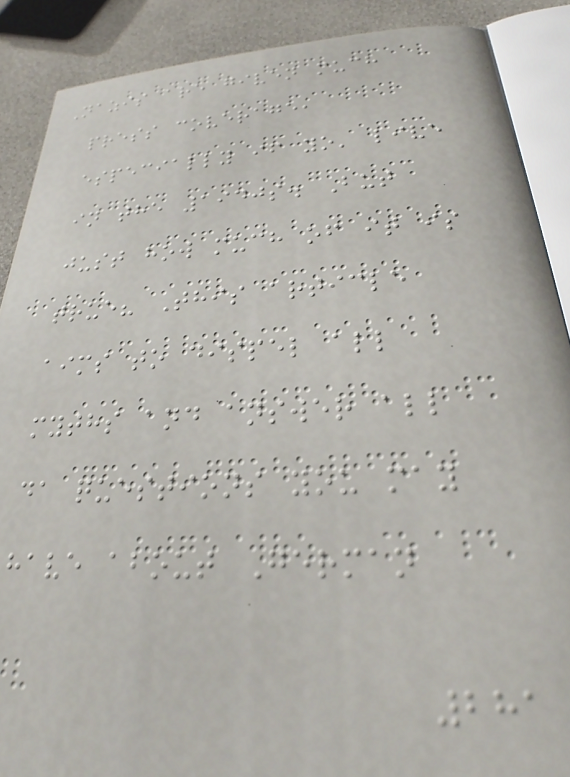Nazis are given much
press coverage,
especially if yo' live
in the 1940s. But
just how much of it is
true? This article
aims to dispel all
myths and answer all
da questions you may
have about German
281
